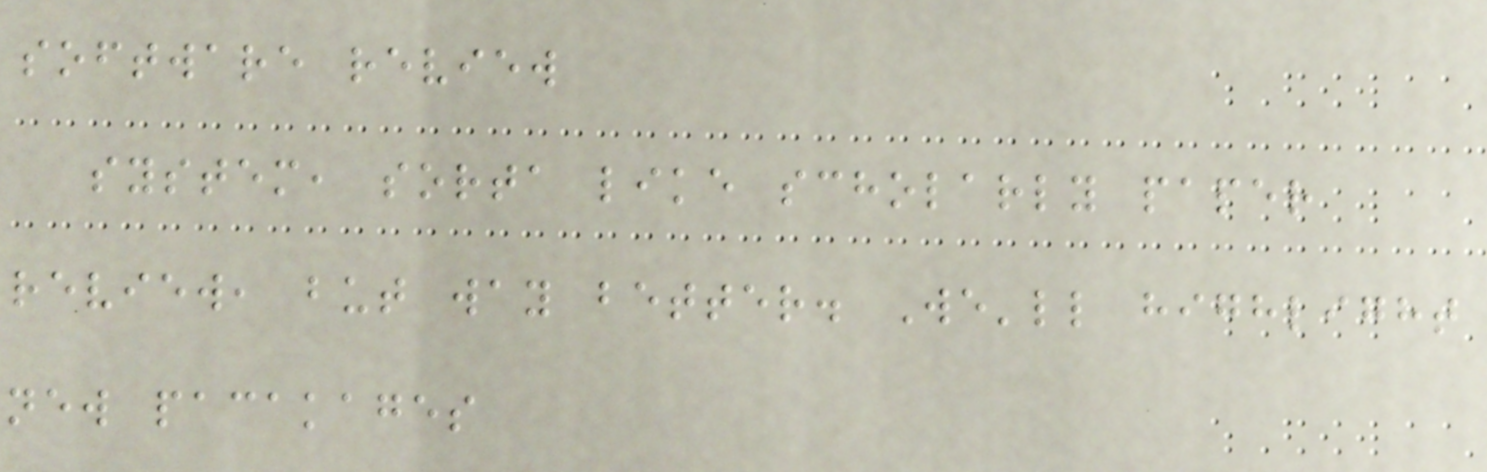software review
system, sorta like scholarly paper
review, but way better. We'll highlight
new pacakages
